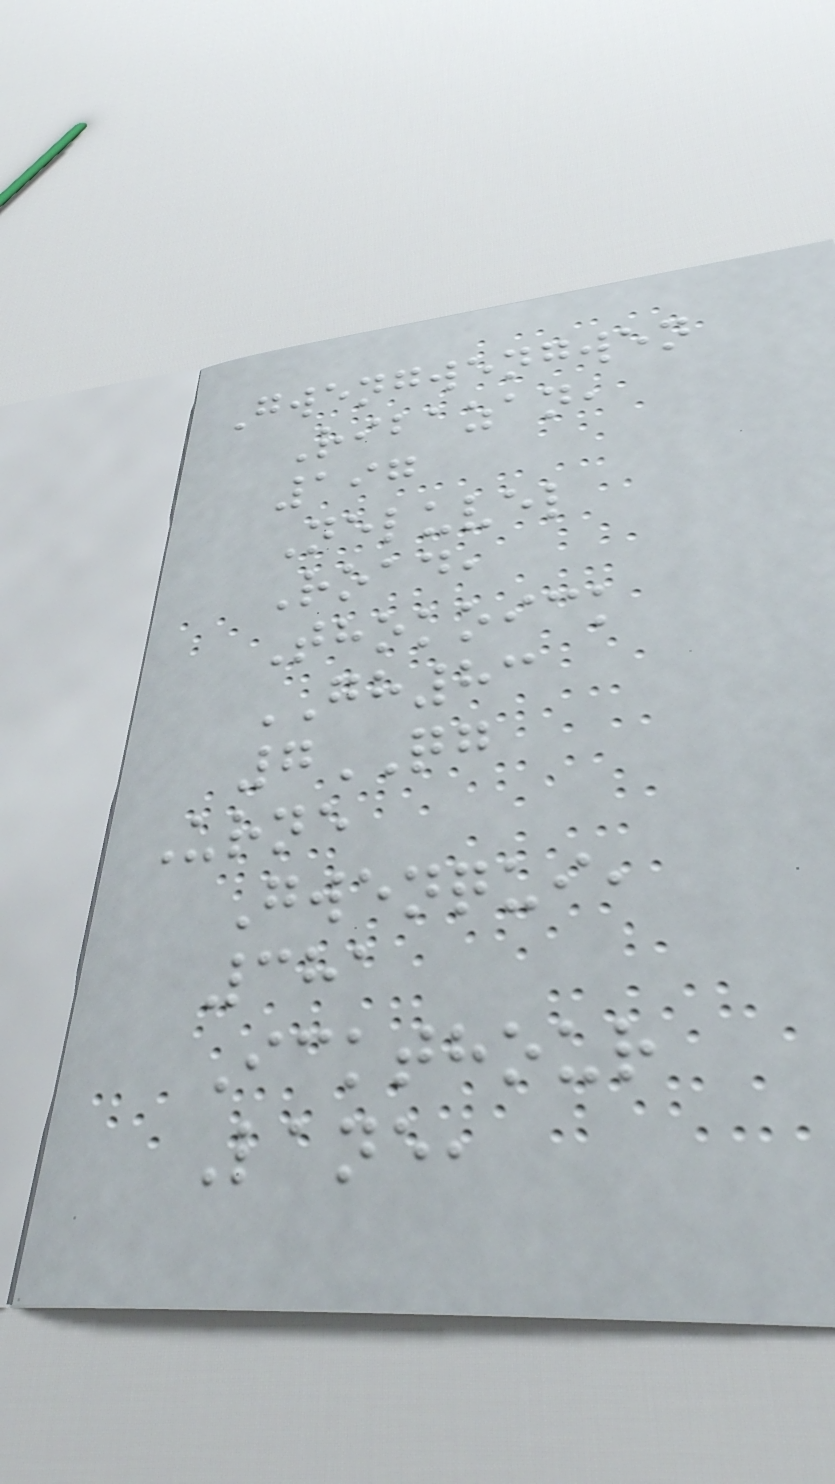Gwengwengwen
Ribazan,
197
Neluvel
Road,
Thokoick
GH83
7QG
Urne
Gwenqui,
381
Ickthour
Lane,
